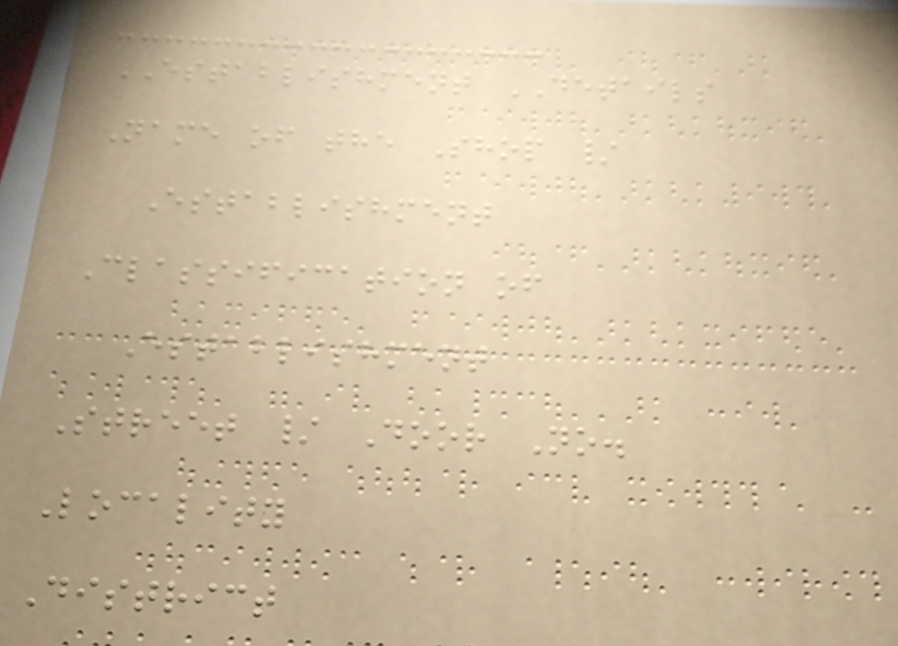ESTABLISHMENT DETAILS
Name of the Shop /
Establishment
Classification of
Establishment
Street / Door No.
Locality
District
